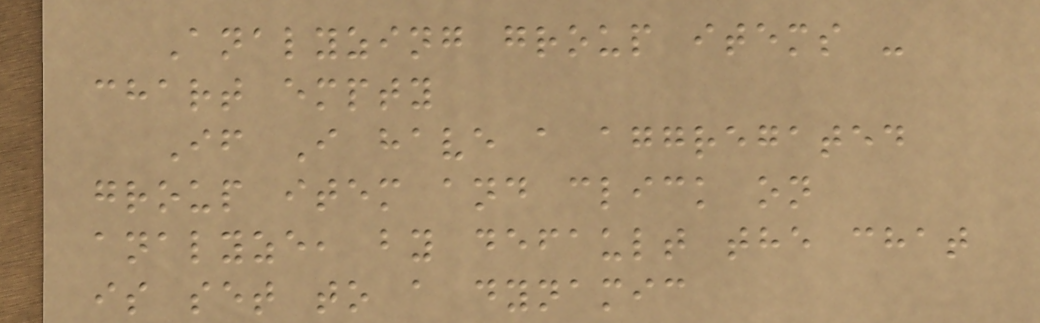Analyzing group items -
chart empty
If I have a aggregated
group item and click on
analyze, by default the chat
is set to a dynamic
